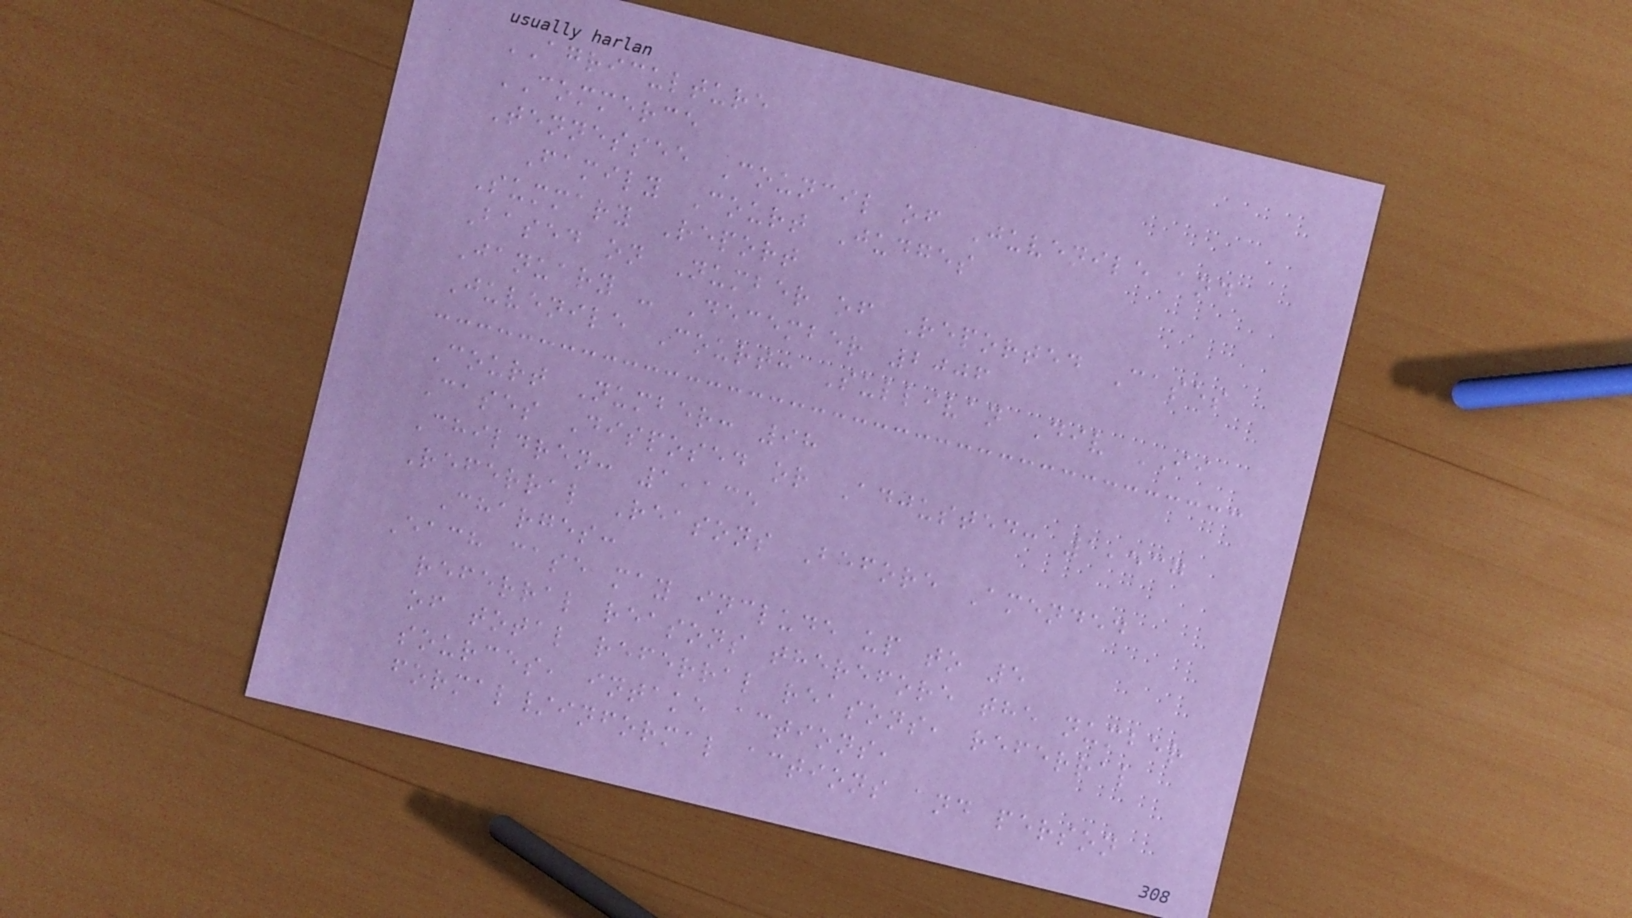AGRICULTURE
COMMERCE
Tennessee Council of Juvenile and
Family Court Judges
Summary Report
Based on Number of Reported Cases
January - December 2006
Juvenile Court: Sullivan Div II
Court Number: 98
Cases Disposed or Adjusted: 1,537
Children: 1,135
Referral Reasons Before Amended
Charges:
Each case may include up to 5
referral reasons therefore the number
of total referral reasons, referral
sources, intake actions,
formal/informal actions and person
